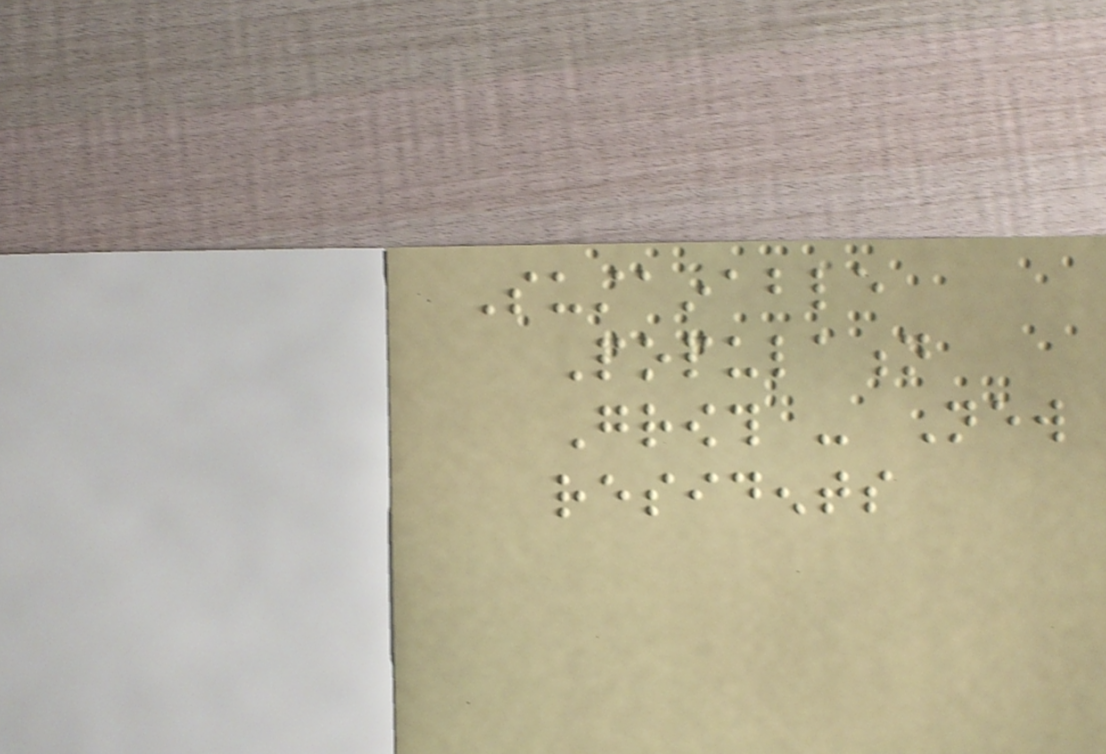Sustainable
Population
Growth - New
residents
